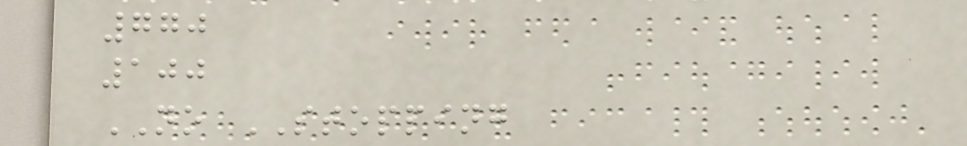770
100
NO STOPPING
